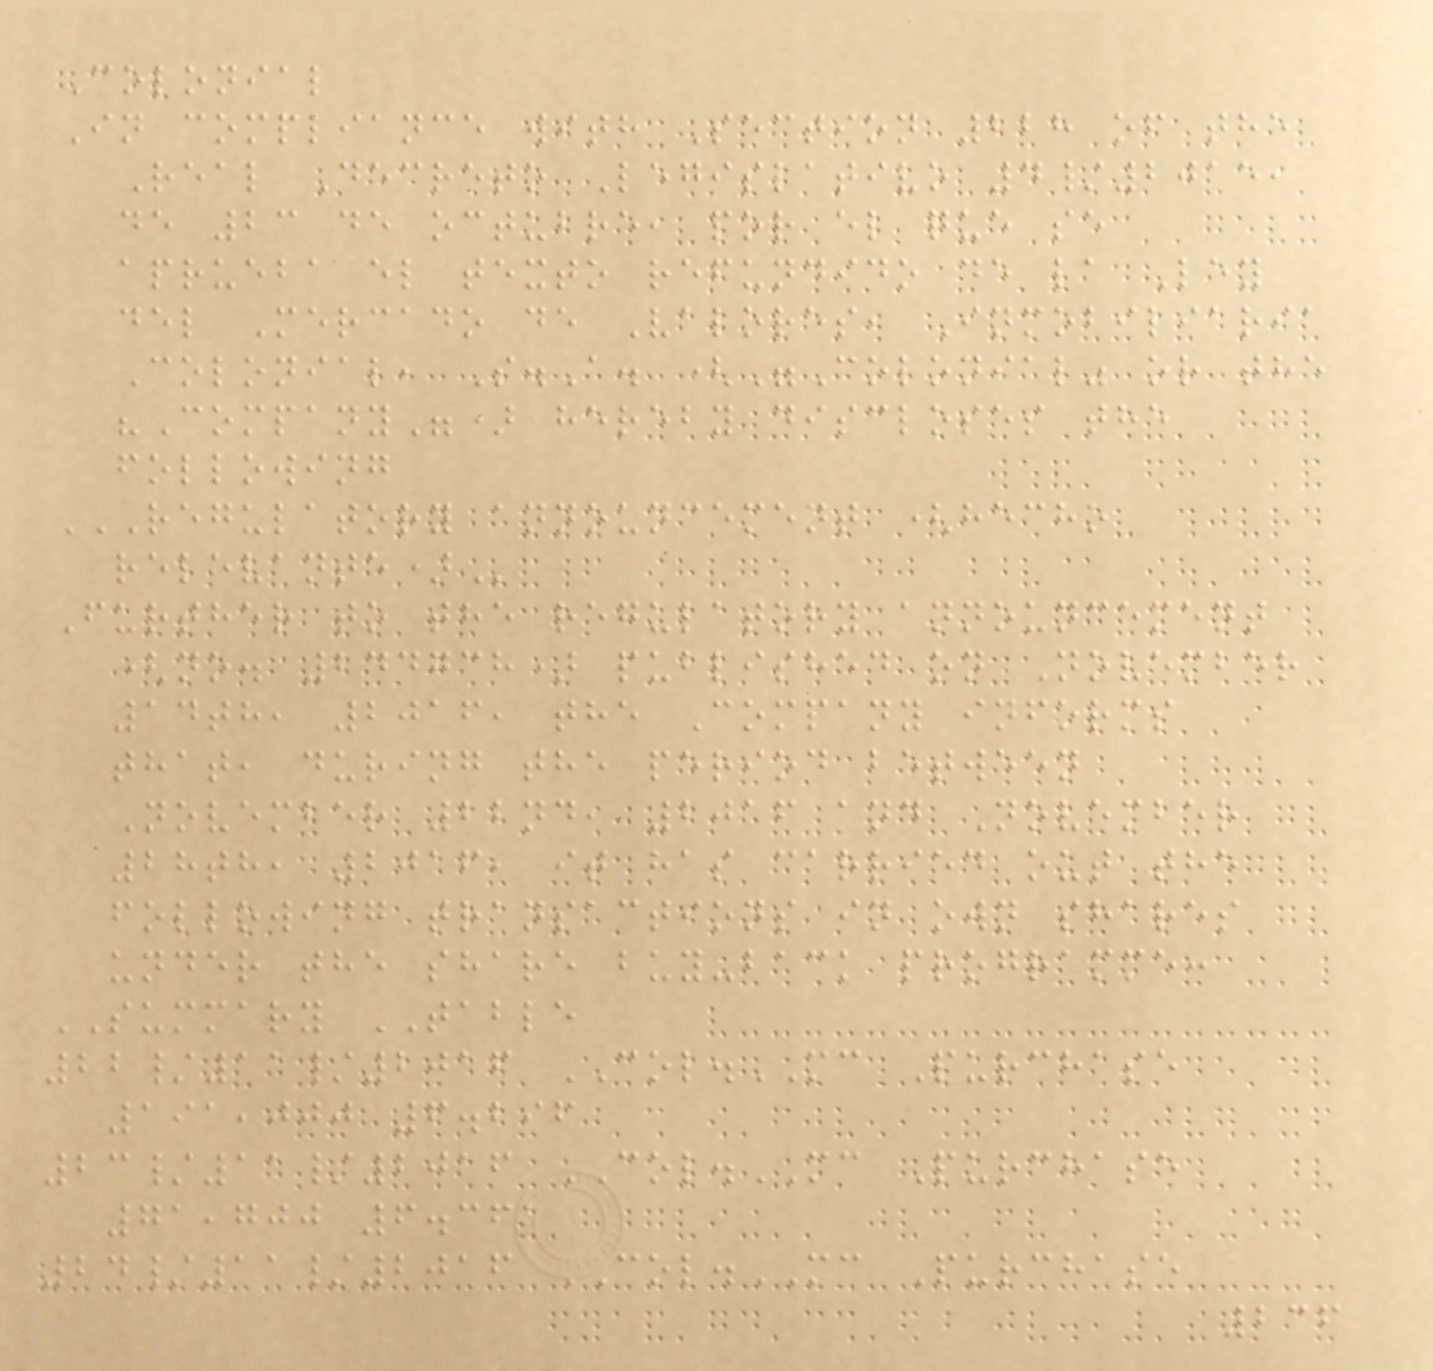Colonial
In compliance with Section 228 of the
Real Decreto Legislativo 4/2015,
de 23 de octubre, por el que se
aprueba el texto refundido de la Ley
del Mercado de Valores, Inmobiliaria
Colonial, S.A. ("Colonial" or the
"Company") hereby discloses the
following
REGULATORY ANNOUNCEMENT (HECHO
RELEVANTE)
Further to the regulatory announcement
(no. 244738) published on November
14th, 2016, the Company informs
that, during the period between
November 22nd, 2016 and November
28th, 2016, it has carried out the
following transactions in own shares
under the share buy-back programme:
SUMMARY TABLE
22/11/2016 COL.MC Purchase
191,000 6.296
23/11/2016 COL.MC Purchase
71,700 6.361
24/11/2016 COL.MC Purchase
236
